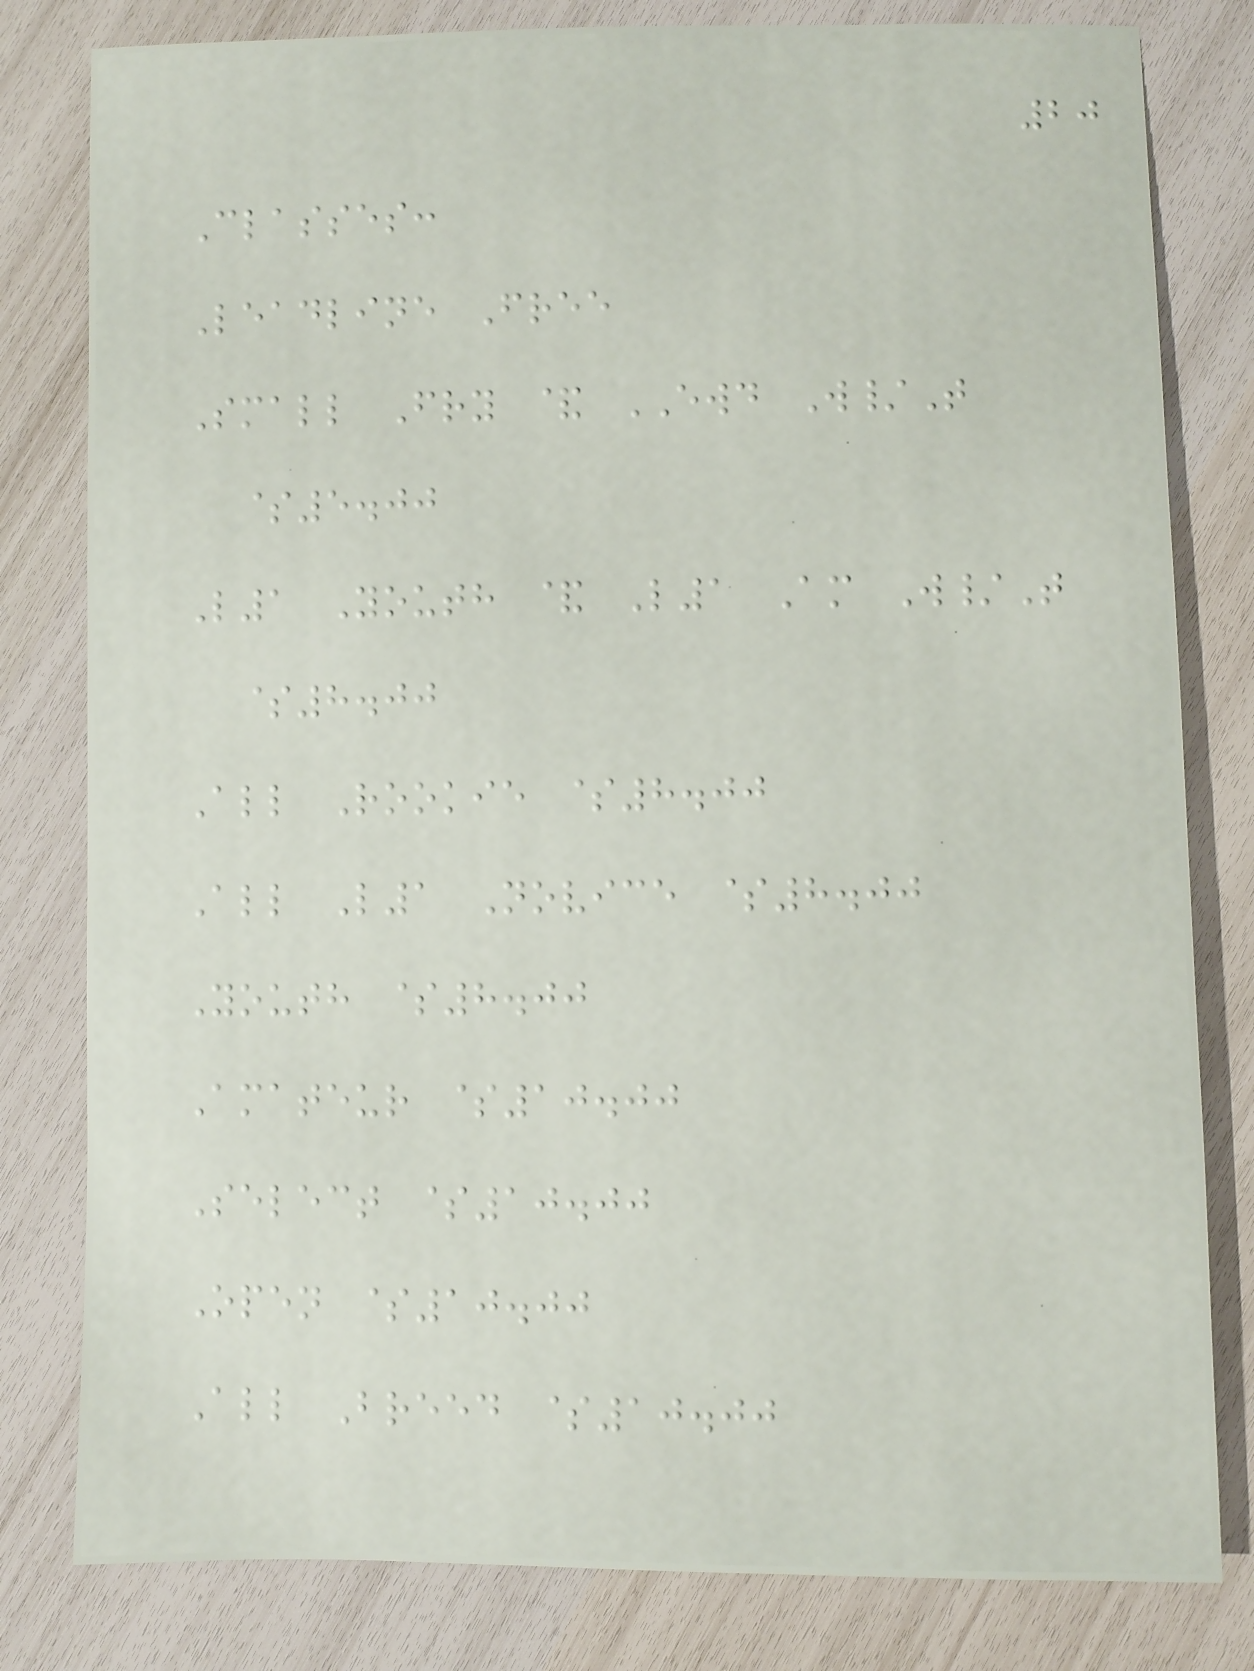20
Classes:
Leadline Free
Small Fry & EWD W/T
$5.00
L1 Youth & L1 Am W/T
$8.00
All Rookie $8.00
All L1 Novice $8.00
Youth $8.00
Amateur $10.00
Select $10.00
Open $10.00
All Breed $10.00
